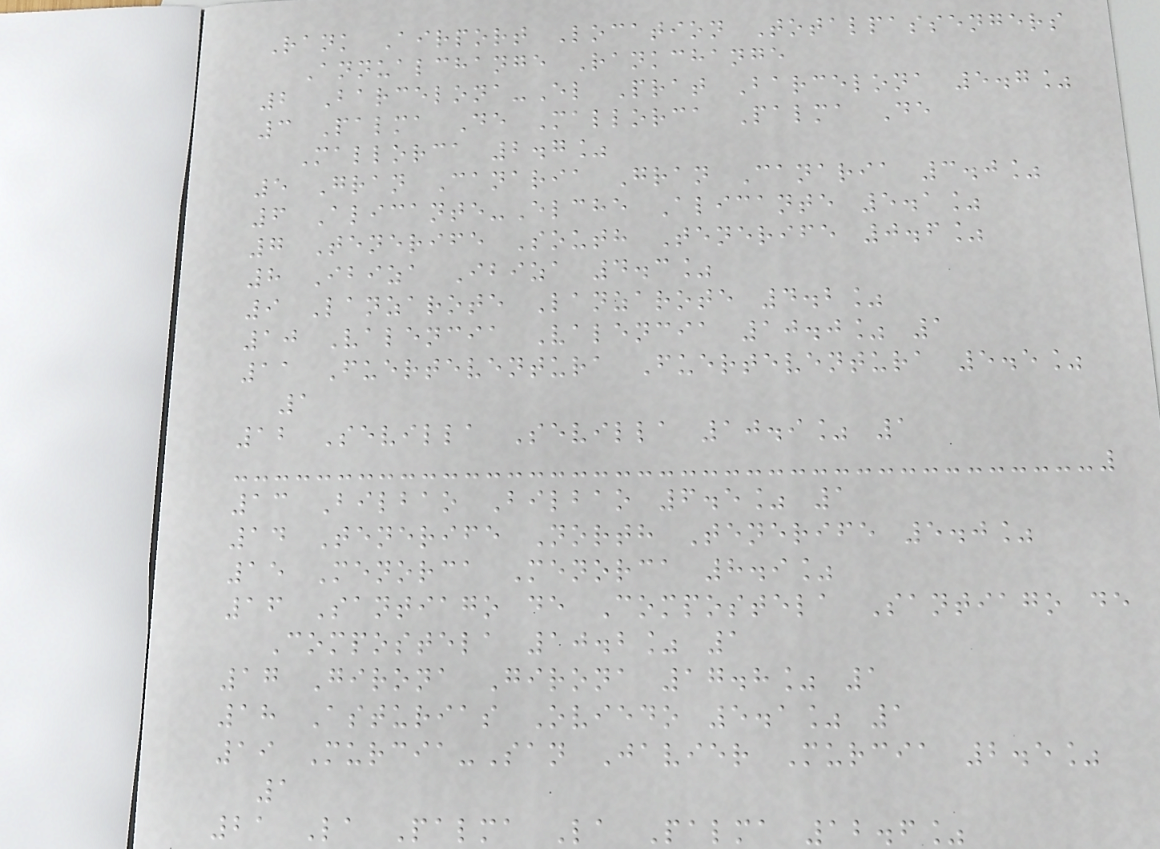Rank Airport Location Totalpassengers
Annualchange Rankchange
2 Barcelona-El Prat Barcelona 5.7%
3 Palma De Mallorca Palma De
Mallorca 2.7%
5 Gran Canaria Gran Canaria 3.0%
6 Alicante-Elche Alicante 5.1%
7 Tenerife South Tenerife 0.6%
8 Ibiza Ibiza 4.3%
9 Lanzarote Lanzarote 4.2%
10 Valencia Valencia 10.0% 1
11 Fuerteventura Fuerteventura 5.5%
1
12 Sevilla Sevilla 10.9% 1
13 Bilbao Bilbao 6.5% 1
14 Tenerife North Tenerife 5.0%
15 Menorca Menorca 8.9%
16 Santiago de Compostela Santiago de
Compostela 10.2% 1
17 Girona Girona 17.8% 1
18 Asturias Oviedo 5.1% 1
19 Murcia-San Javier Murcia 2.5%
1
21 La Palma La Palma 12.6%
